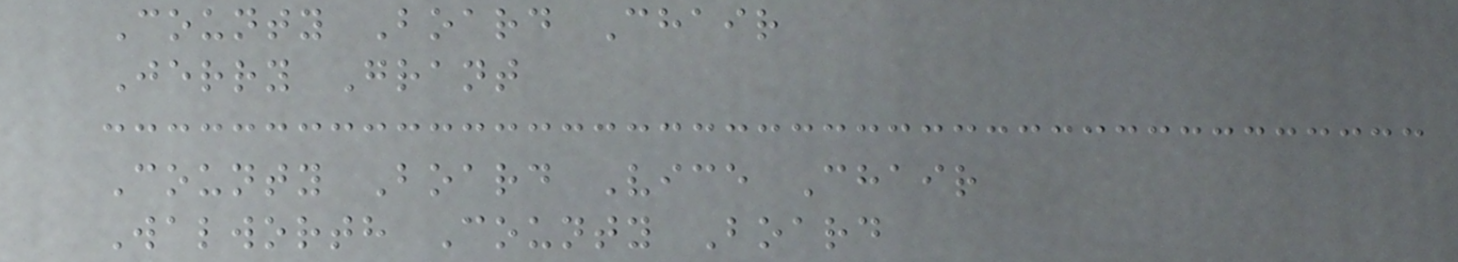County Board Chair
Jerry Grant
County Board Vice Chair
Walworth County Board
